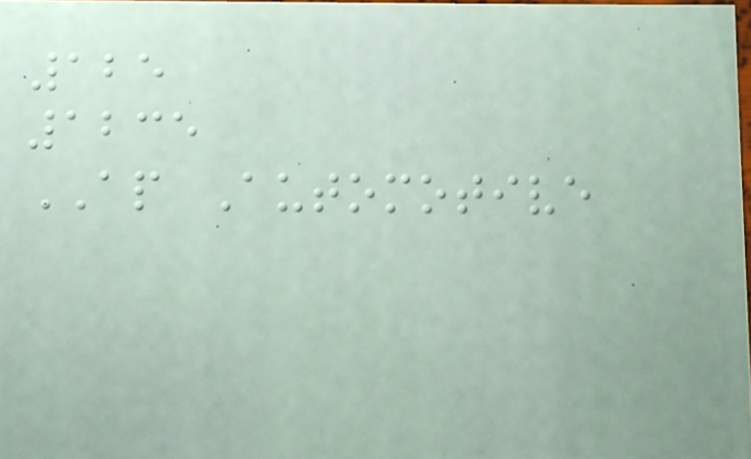125
1235
AP Automotive
